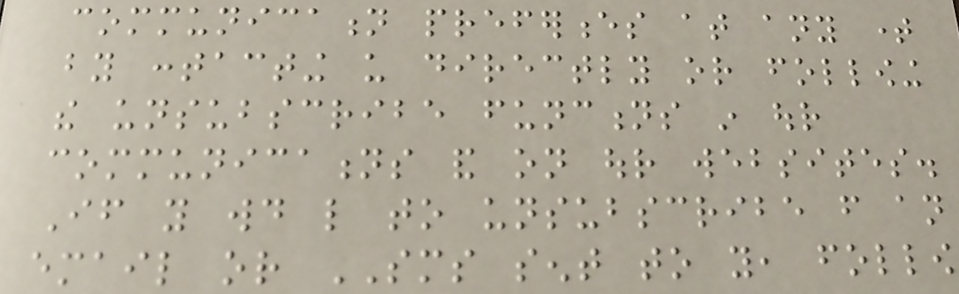communication preferences at any time
by contacting us directly or following
the unsubscribe functions in our
communications and on our websites.
If you would like to unsubscribe from an
email or SMS sent to you, follow
